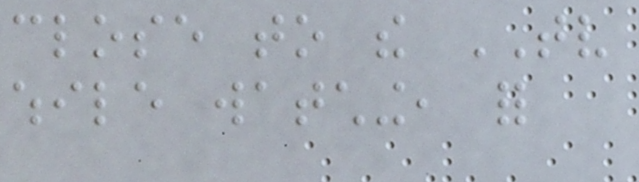close to the TV
while watching, for
